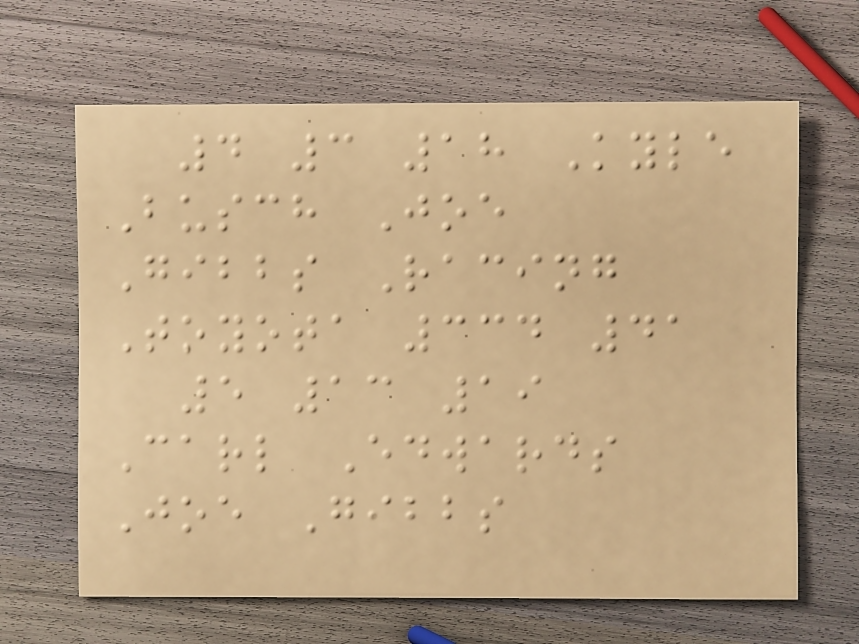4 3 18 Kyle
Busch Joe
Gibbs Racing
Toyota 334 41
5 13 19
Carl Edwards
Joe Gibbs
